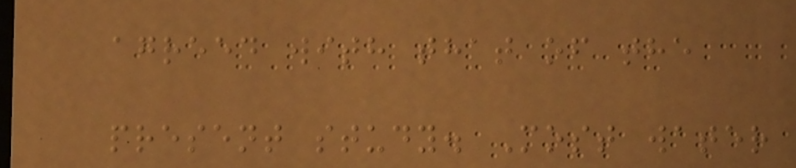agreed with that of the
present study. Most water
